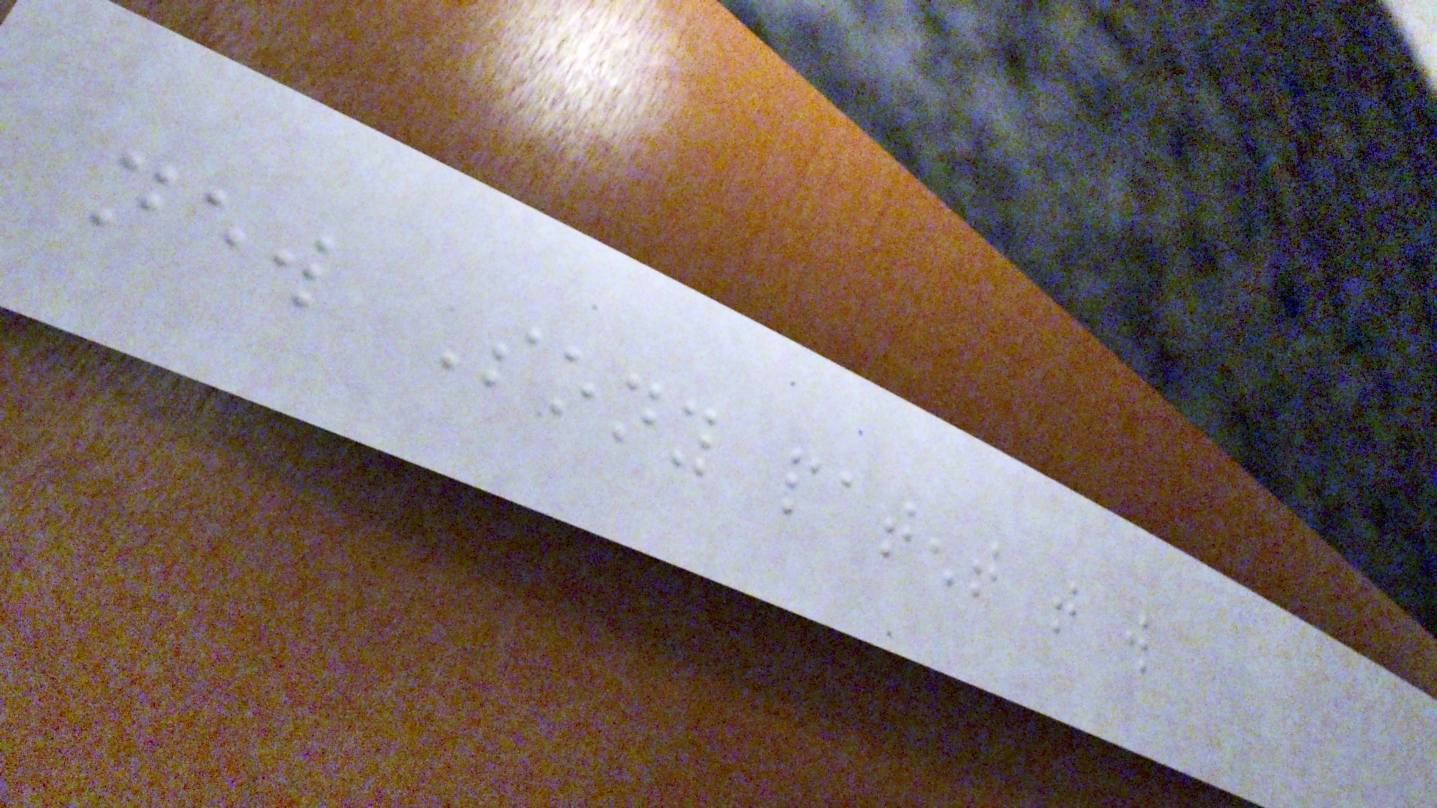new Sony patent that will
